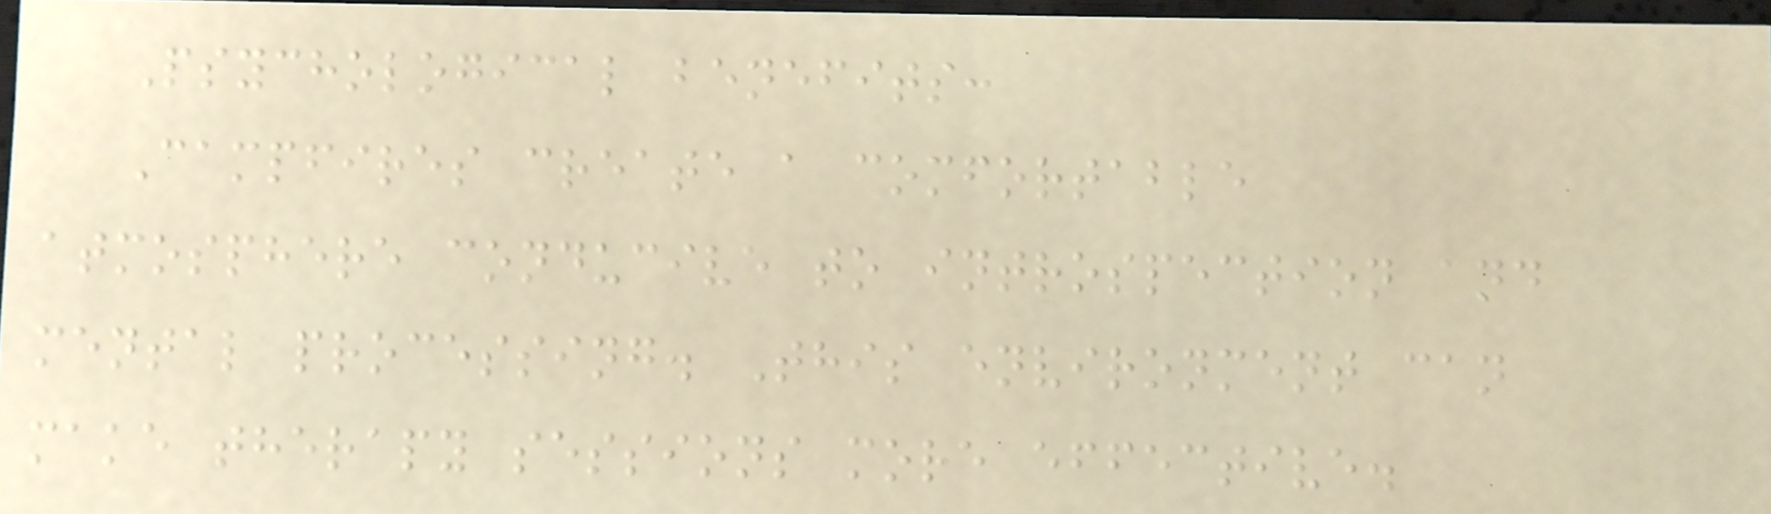Psychological benefits:
Campfires create a comfortable
atmosphere conducive to introspection and
mental processing. This environment can
make therapy sessions more effective.
